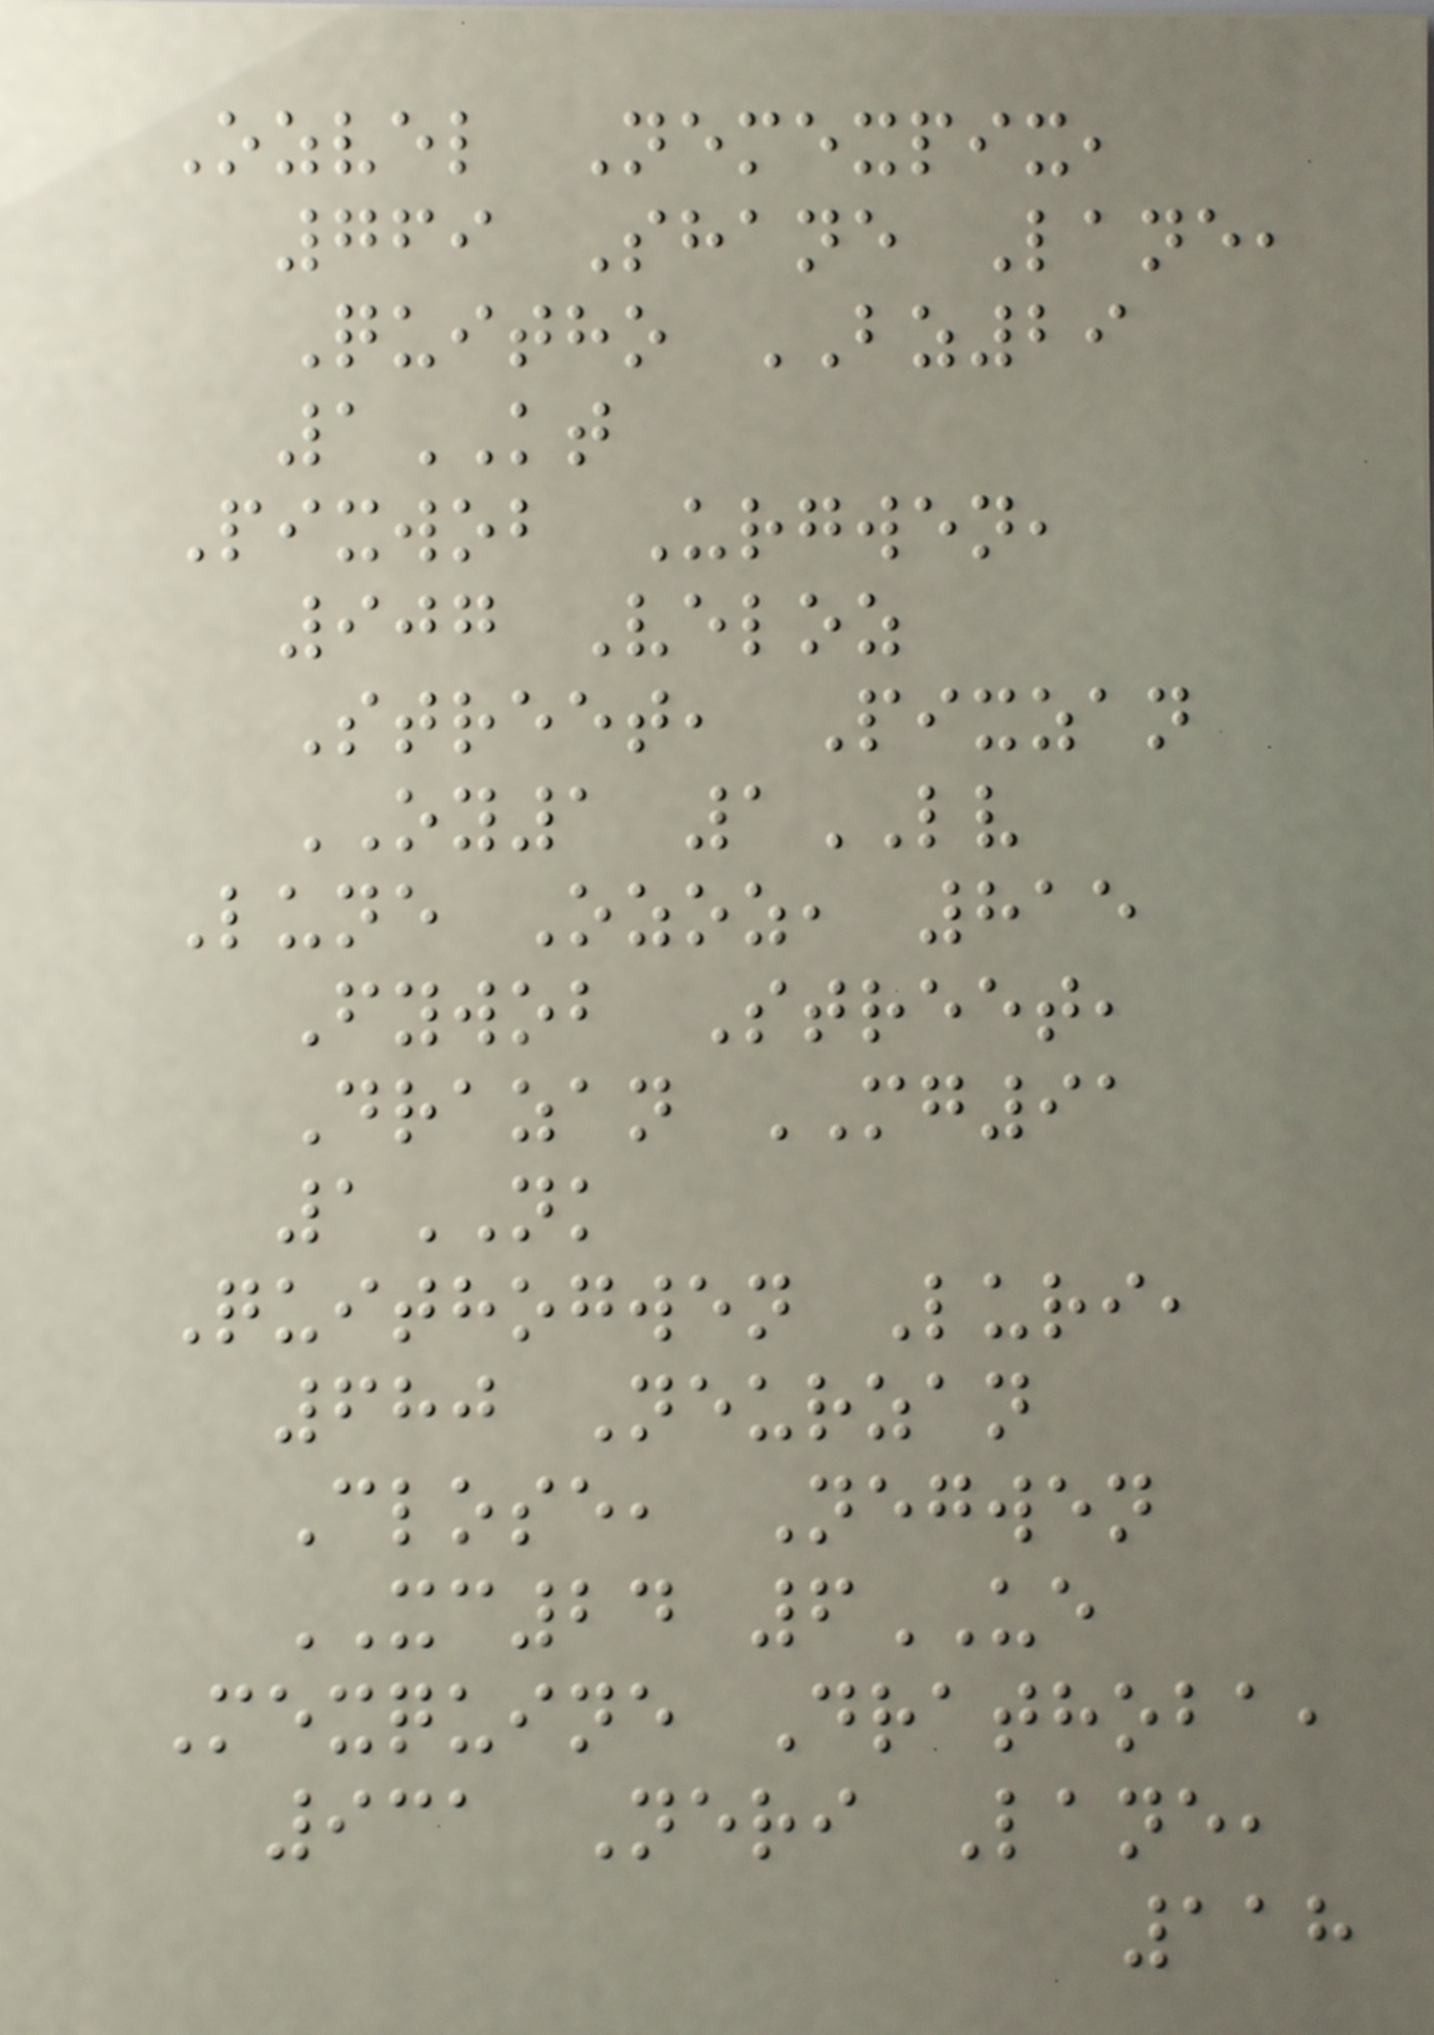Ozvel Nemexpix,
769 Shane Lane,
Quitho BZ29
1KT
Pixwob Urgwen,
907 Veloz
Street, Pixzan
OY1 1LV
Lune Ozoz, 815
Fywob Street,
Drazan MG91
1NK
Quithogwen Luri,
680 Neurzan
Close, Negwen
XC24 6UE
Mexquine Drathoba,
931 Neri Lane,
118
